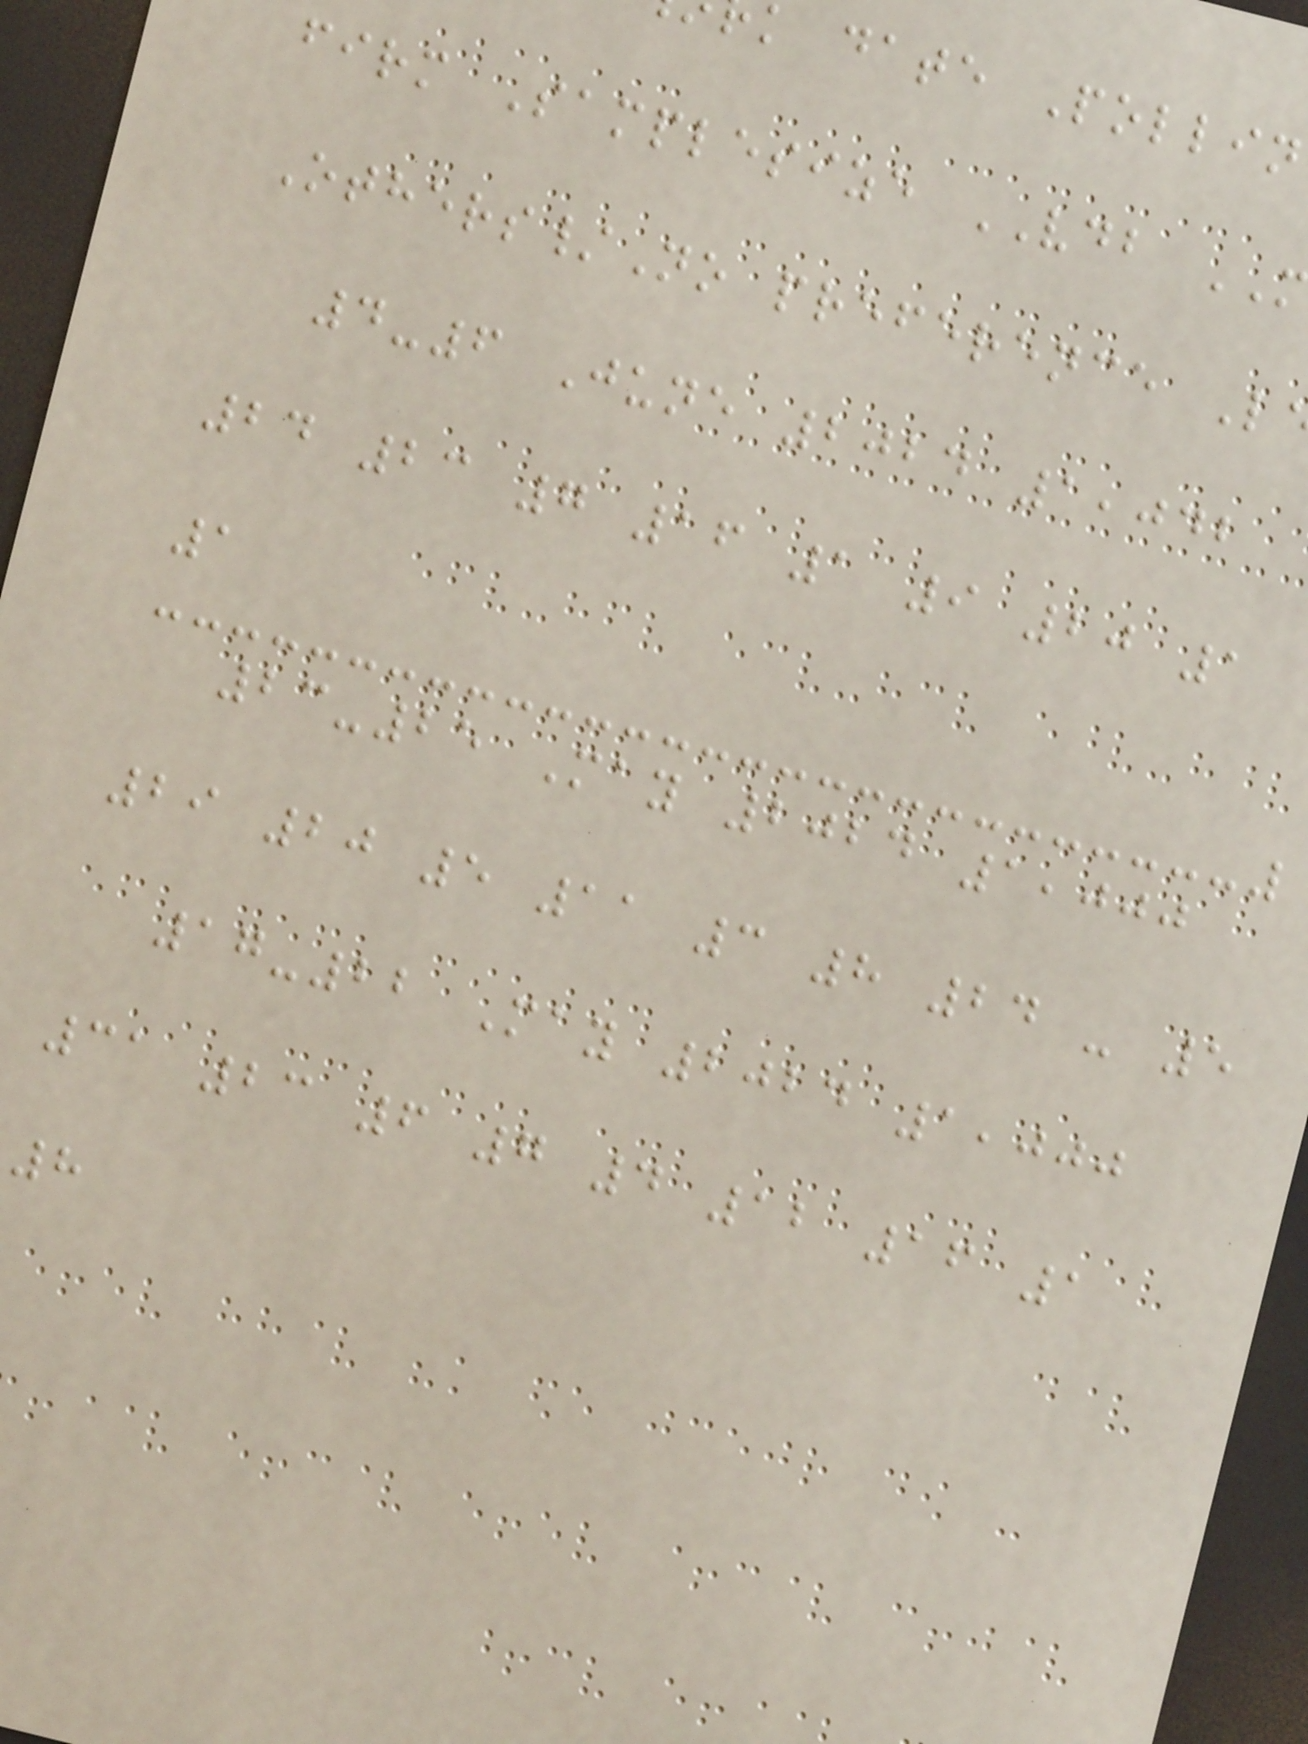k date Pollin
firm Samplesize VDB
Others/No preference L
4-6 June 2024 1,042
24 23 7 16 1 9 20 1
1
23-25 May 2024 1,000
29 20 5 11 3 8 24 - 5
17-22 May 2024 1,000
31 23 6 7 4 12 16 1
8
